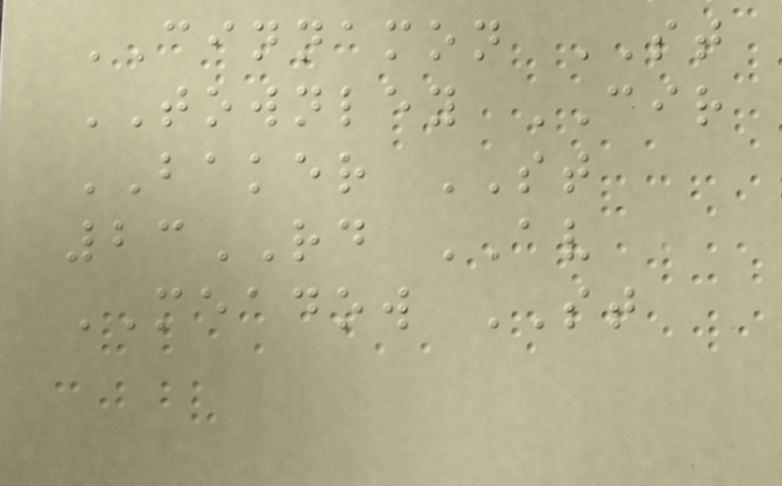CINNAMON ST
TOWNLEY CIR
BAKER ST
23RD AV
MEADOW ST
